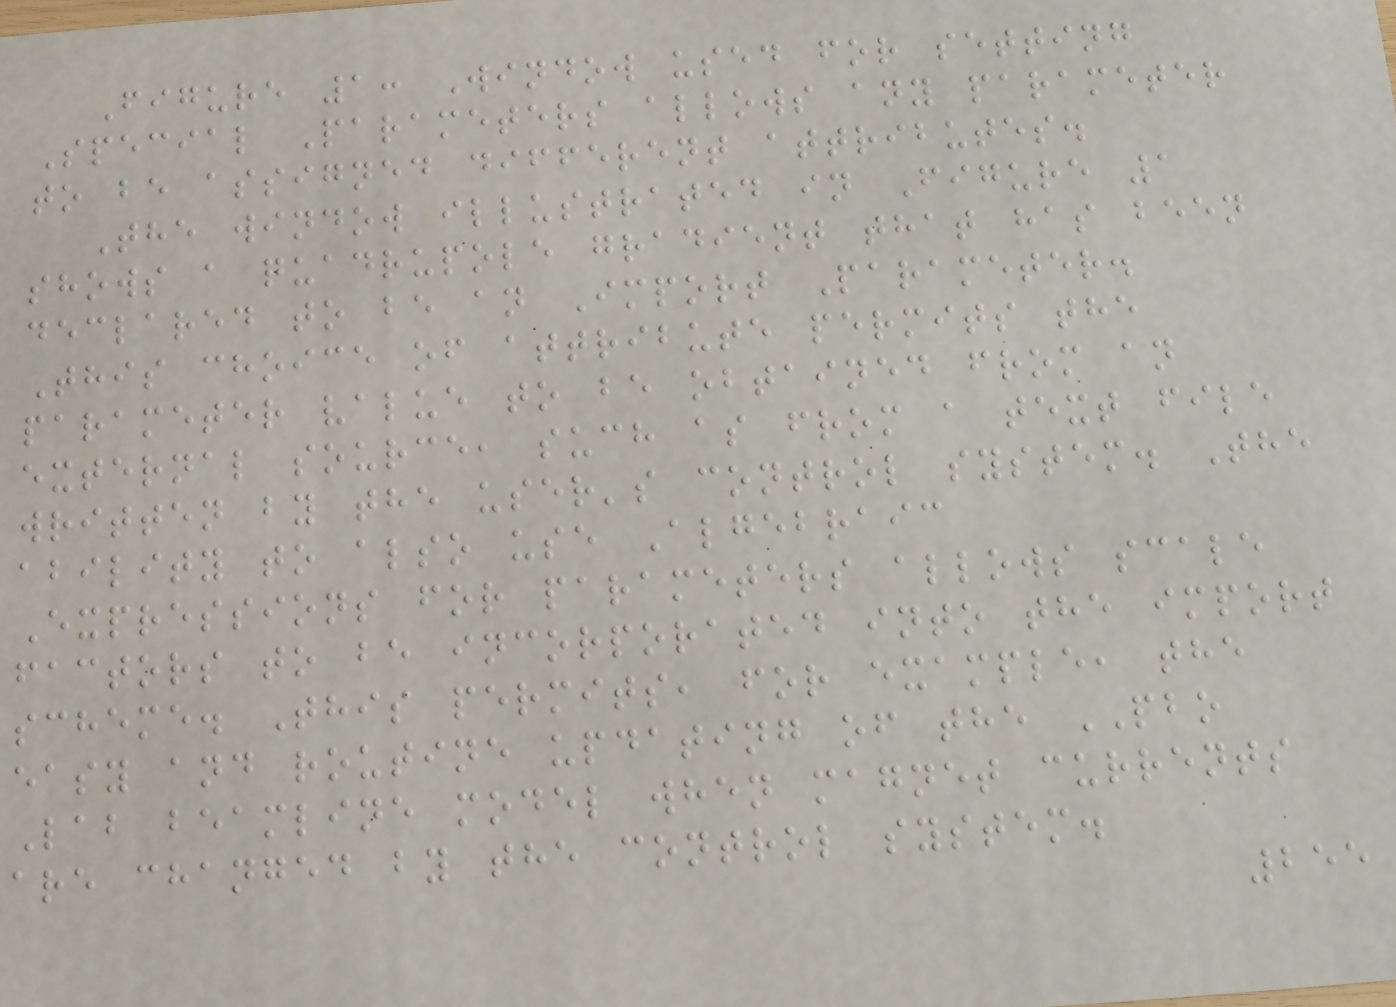Figure 1: Window used for setting
Special Parameters allows any parameter
to be assigned different attributes.
The window illustrated in Figure 1
shows a quadrupole gradient that has been
declared to be an Import Parameter.
This choice of attribute permits the
parameter value to be obtained from an
external source, such as from a text file
written by the user's control system. The
ability to also use Algebraic
Expressions for parameters allows scale
factors to be incorporated into the import
scheme. This permits, for example, the
easy and routine updating of the PBO
Lab beamline model when magnet currents
are changed by the control system.
255
